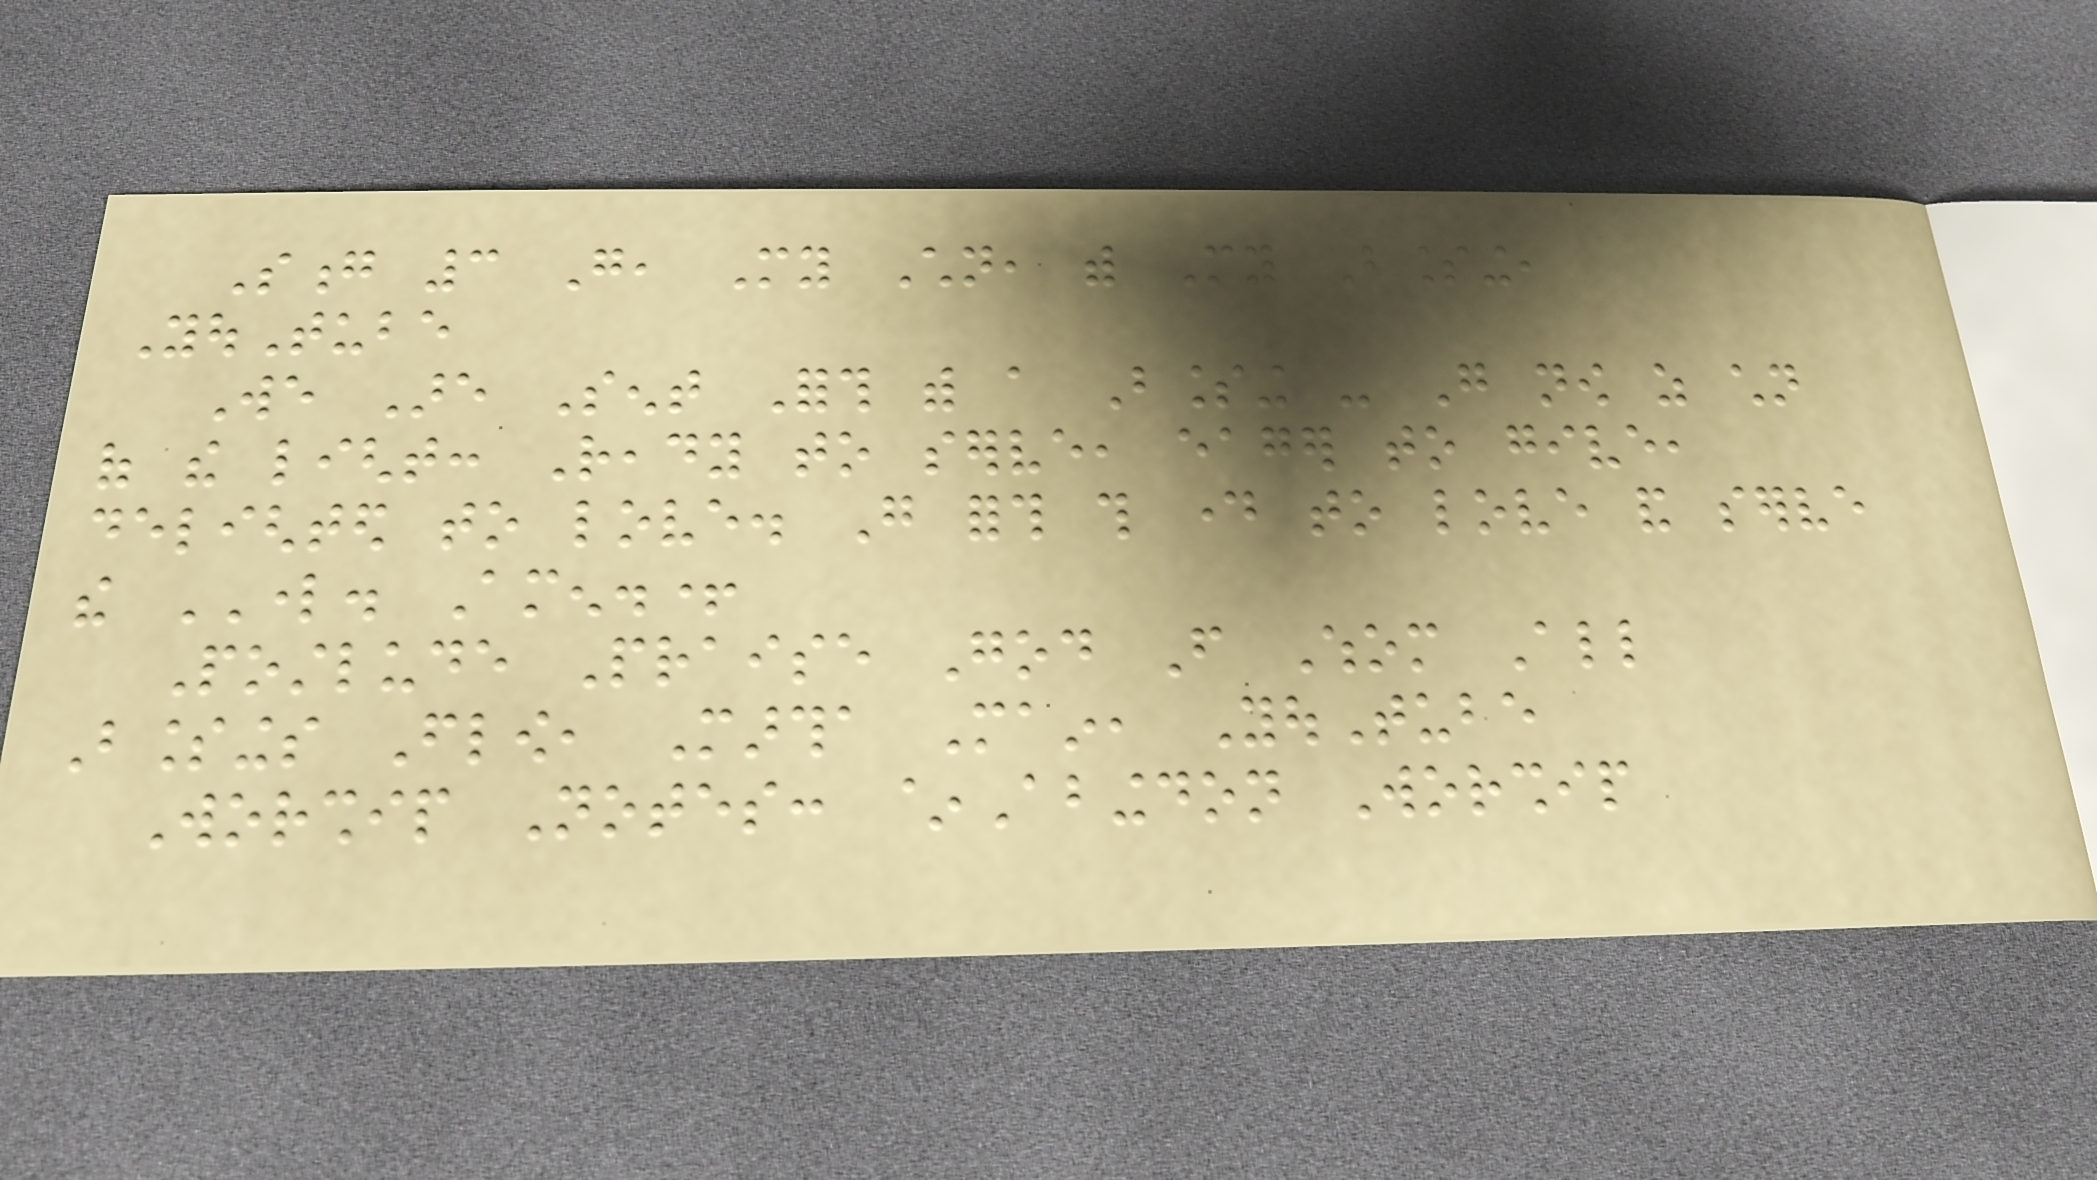Song 3 Go, My Children, with My Blessing,
YouTube
We Are Sent Forth with a Blessing - Go now as children
of the light: Ready to serve, eager to give,
delighted to love. Go forth this day to love and serve
the LORD. Amen.+
Postlude Praise God From Whom All
Blessings Flow, Martha Main, YouTube
Worship Notes: ~Abingdon Worship
